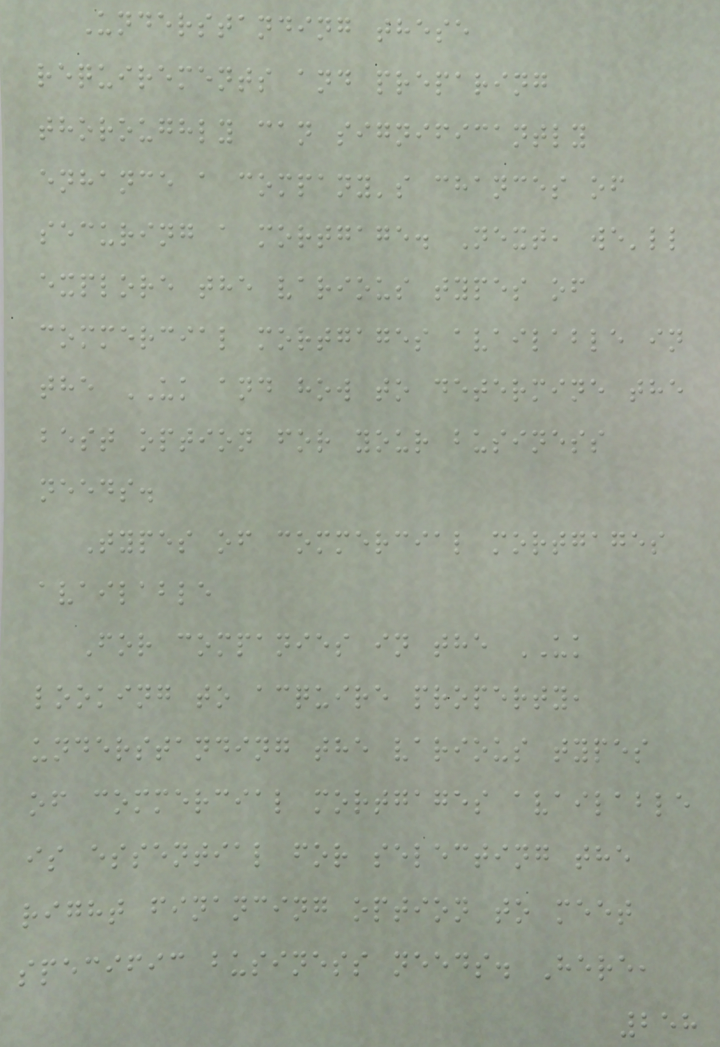Understanding these
requirements and preparing
thoroughly can significantly
enhance a company's chances of
securing a mortgage. Next, we'll
explore the various types of
commercial mortgages available in
the UK and how to determine the
best option for your business
needs.
Types of commercial mortgages
available
For companies in the UK
looking to acquire property,
understanding the various types
of commercial mortgages available
is essential for selecting the
right financing option to meet
specific business needs. Here,
258
